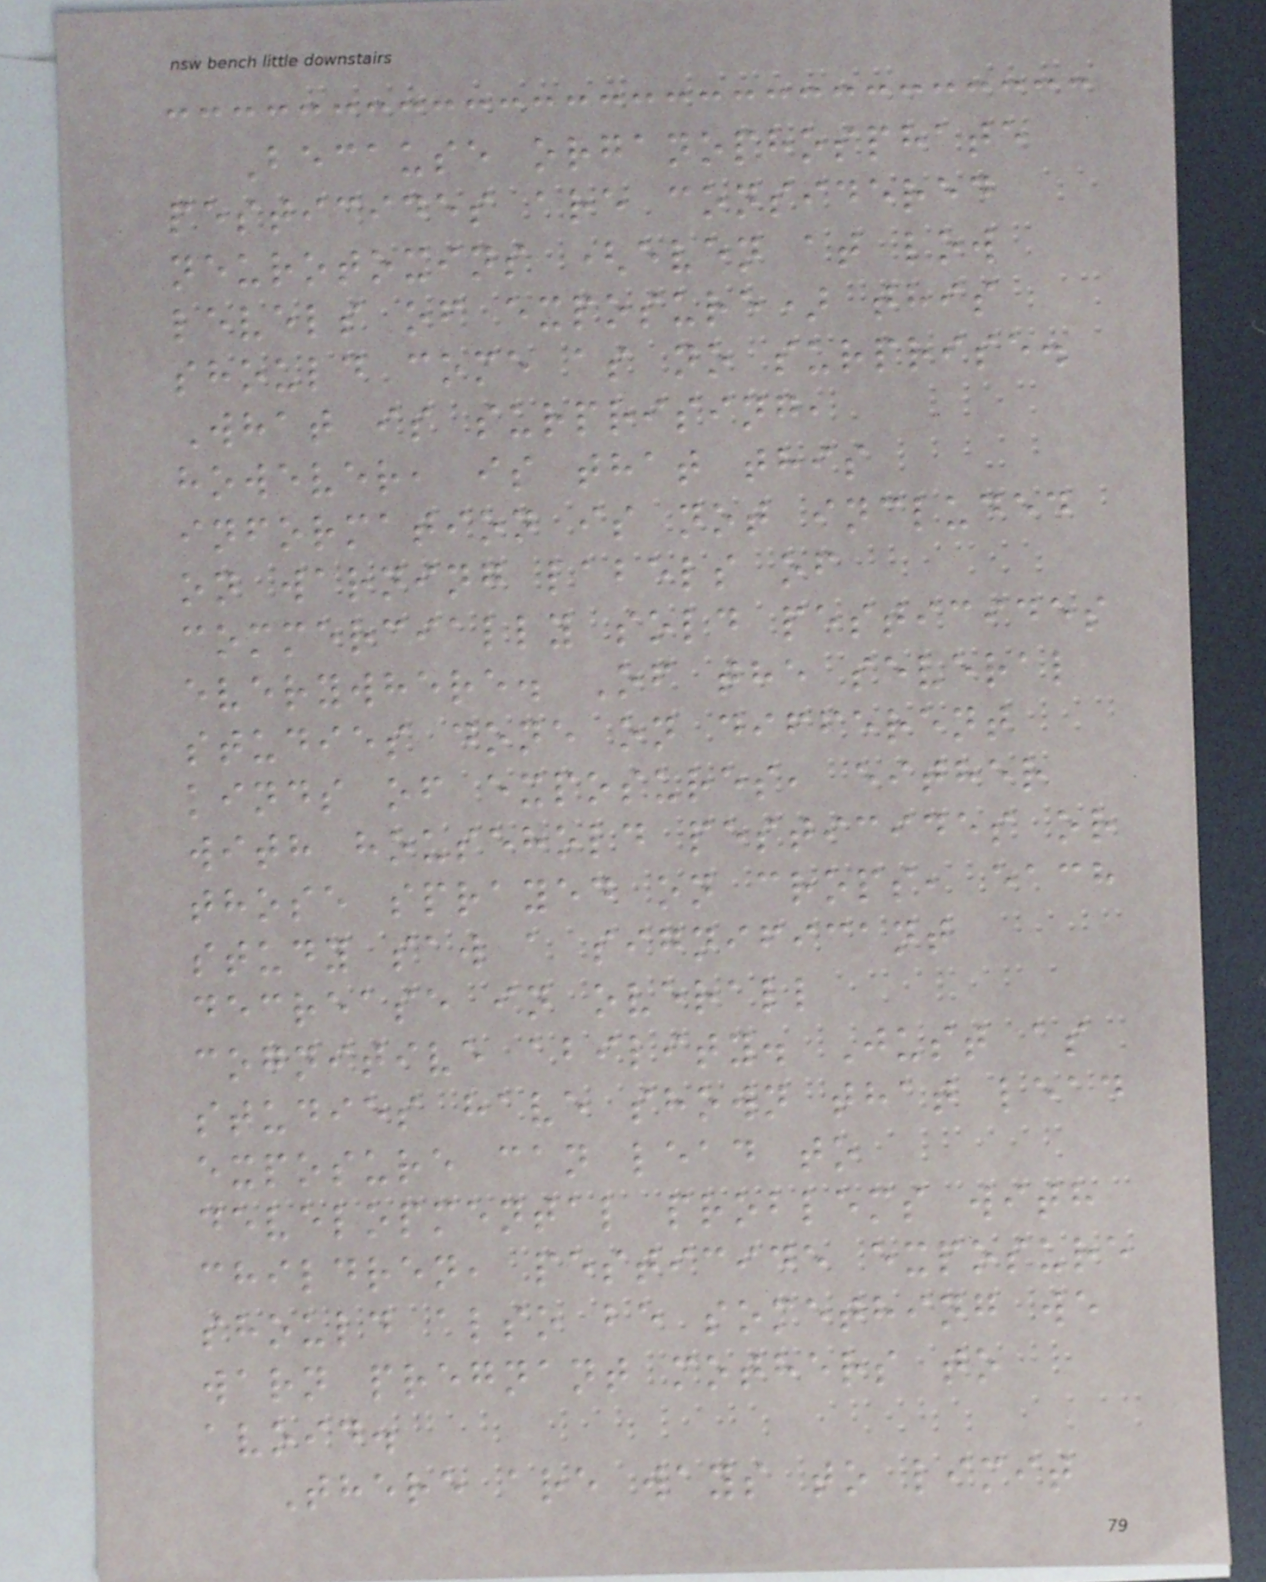Because organophosphate
pesticides are considered
neurotoxins (even at low
levels of exposure) this
should come as no surprise.
What is surprising,
however, is that this
information is not included
on warning labels of
commercially sold pesticides
everywhere. Of the several
studies done on different
kinds of exposures, either
with household pesticides or
those sprayed on crops, each
study saw a significant
decrease in overall
cognitive ability. Just as
studies have shown that lead
exposure can lead to
developmental problems with
children, pesticide exposure
should also be something we
warn pregnant mothers to
avoid.
There are ways to limit
